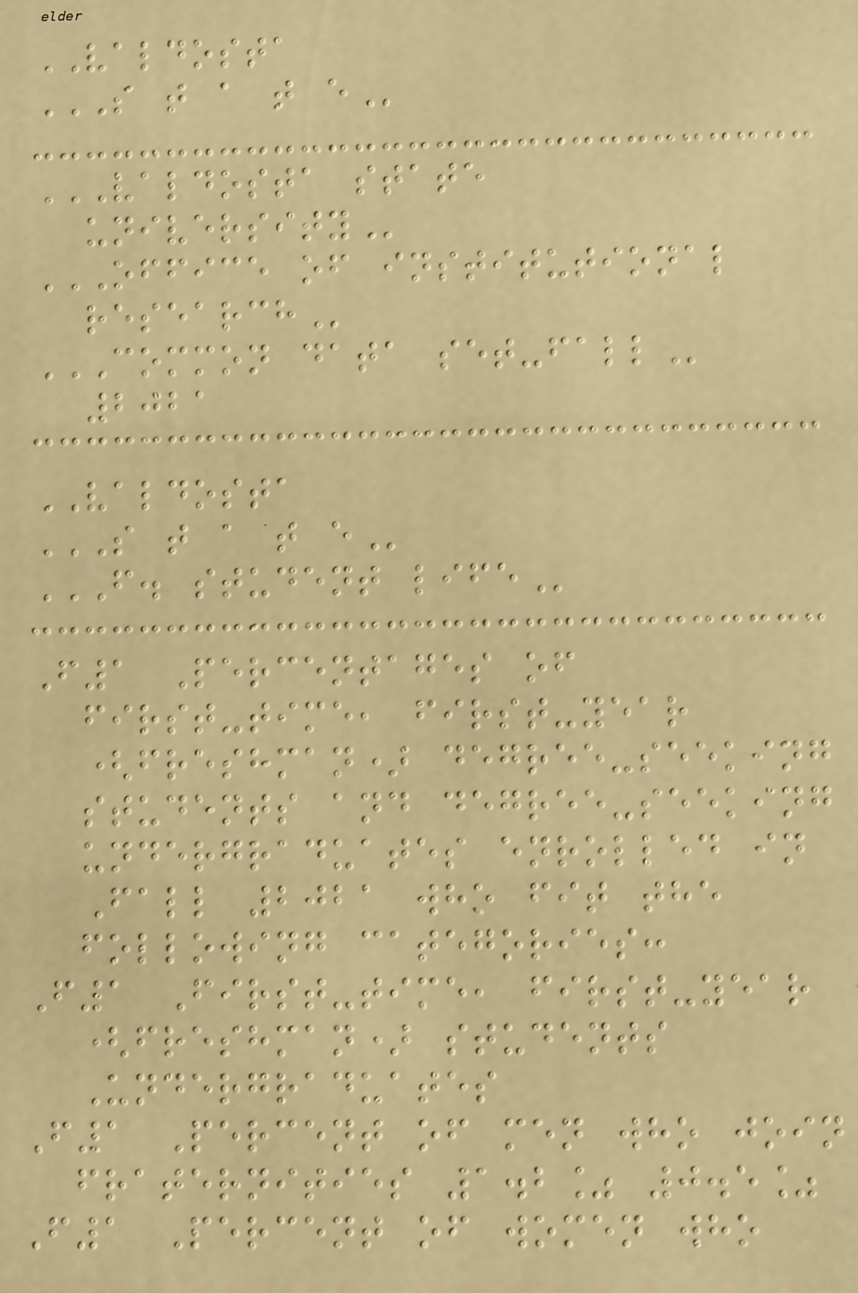VALDOSTA
S T A T E
VALDOSTA STATE
UNIVERSITY
OFFICE OF INSTITUTIONAL
RESEARCH
COMMON DATA SET-FALL
2021
VALDOSTA
S T A T E
F. STUDENT LIFE
F1 Percentages of
first-time, first-year
(freshman) degree-seeking
students and degree-seeking
undergraduates enrolled in
Fall 2021 who fit the
following categories:
F1 First-time, first-year
(freshman) students
Undergraduates
F1 Percent of men who join
fraternities 1.2% 0.5%
F1 Percent of women who
